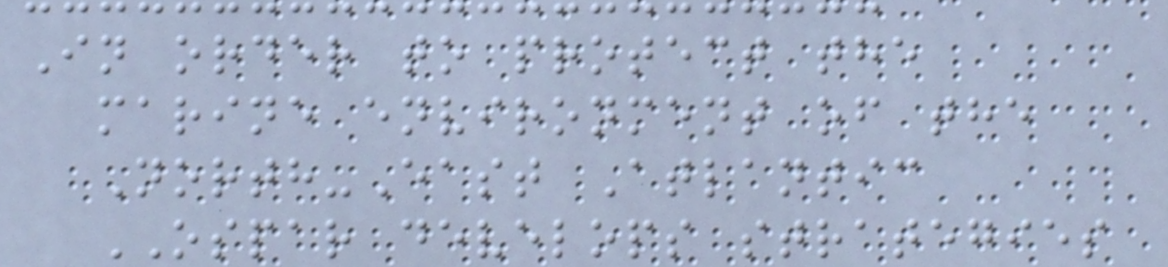In order to protect the
marine environment of the
North-East Atlantic
OSPAR develops strategies
